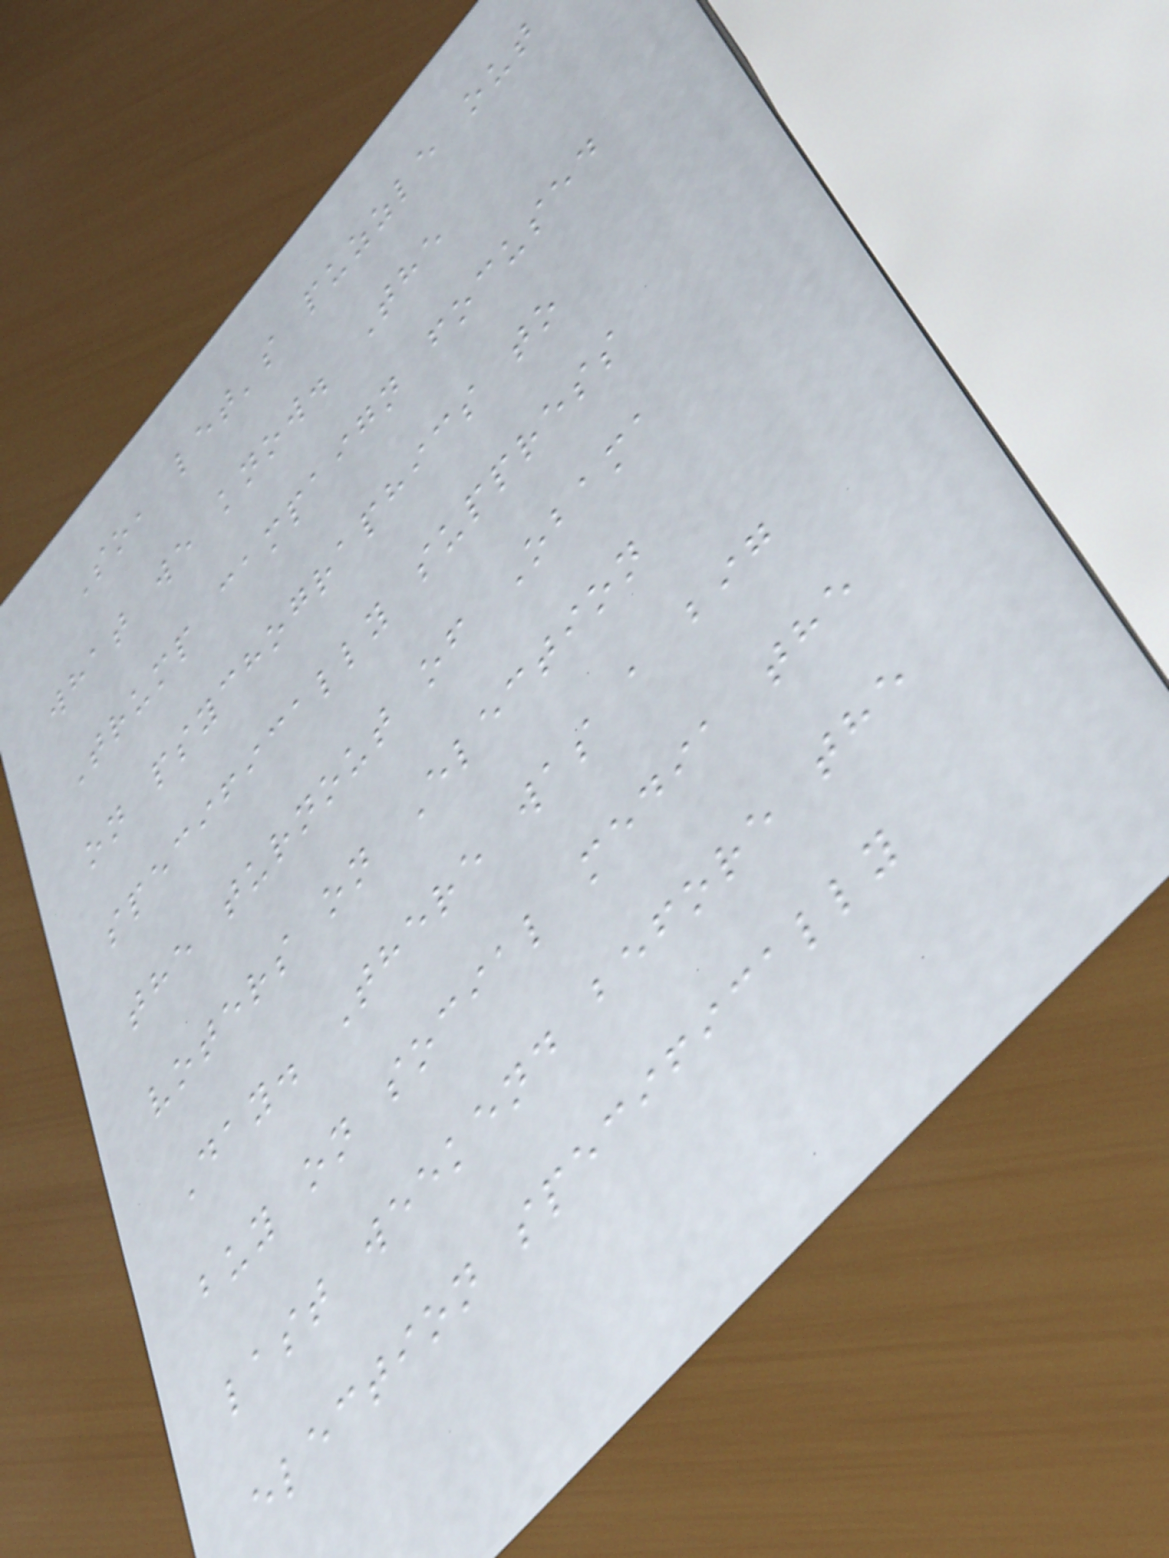So, let's puzzle out
what we know. The
Trump campaign focused
on psychographics to
specifically suppress
the turnout of Obama
voters on Election
Day. There was a big
buy on social media the
last weekend before the
election specifically
